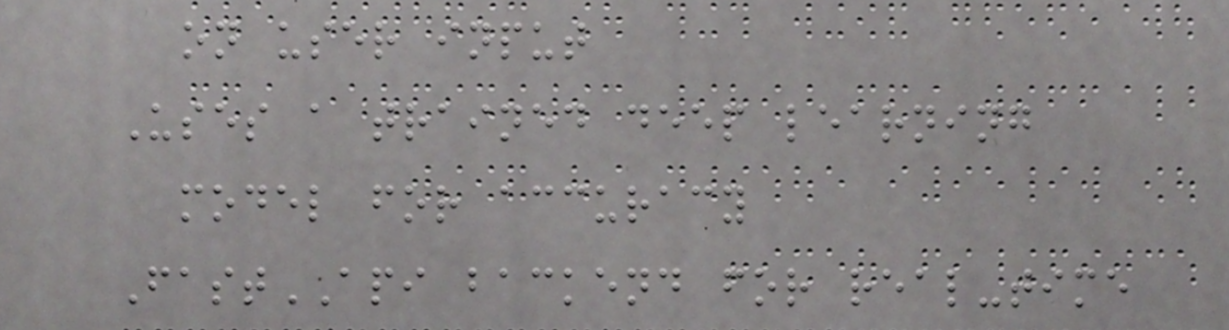on user input
Uses a trained deep learning
model for accuracy
FastAPI backend for real-time
